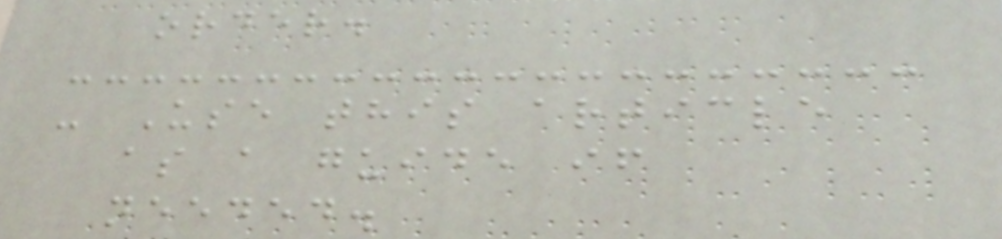order.
- Use this article
as a guide if
needed.
